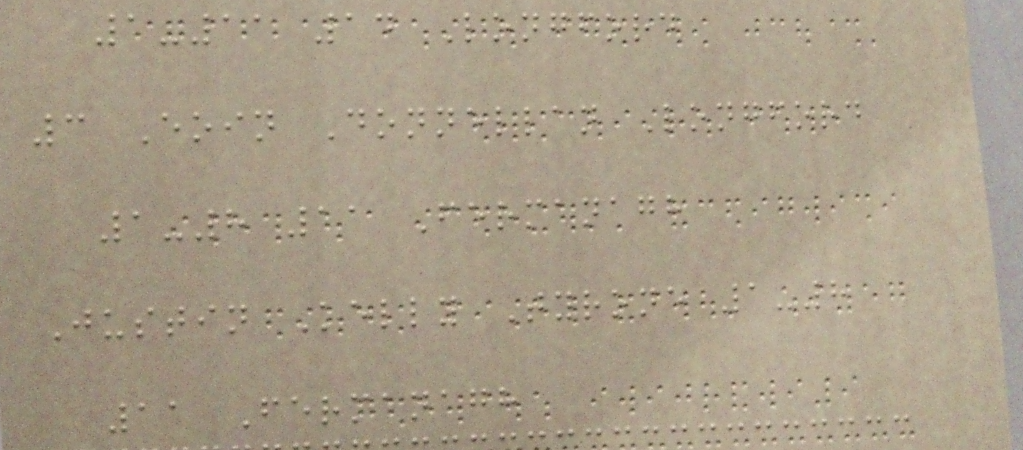1-11 14 Longford
3 Eoin Donnellan Longford
1-8 11 Fermanagh
Justin Kelly Tyrone 1-8
11 Fermanagh
